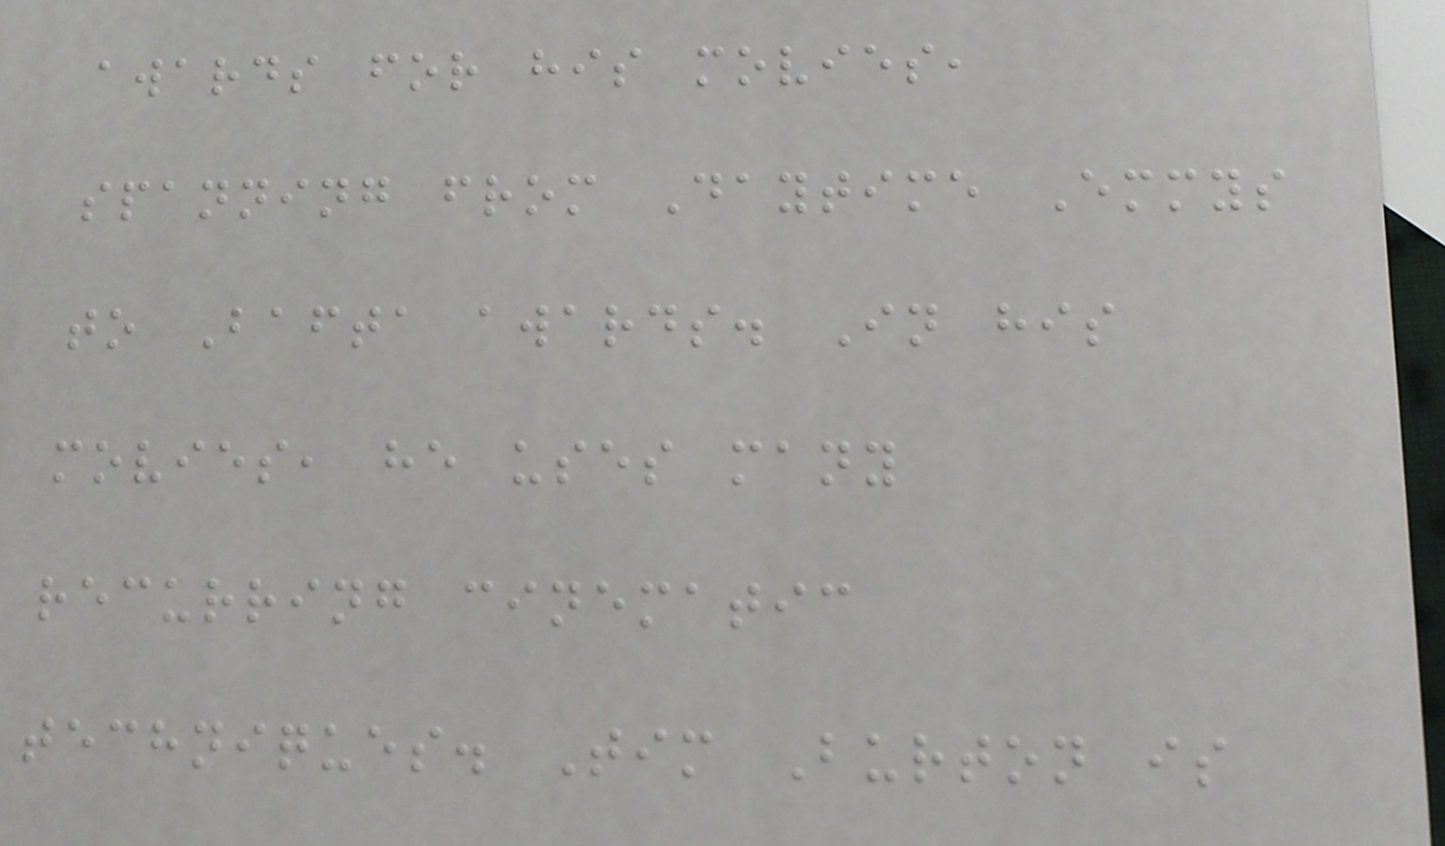awards for his movies,
spanning from Daytime Emmys
to Bafta awards. In his
movies, he uses many
recurring cinematic
techniques. Tim Burton is
